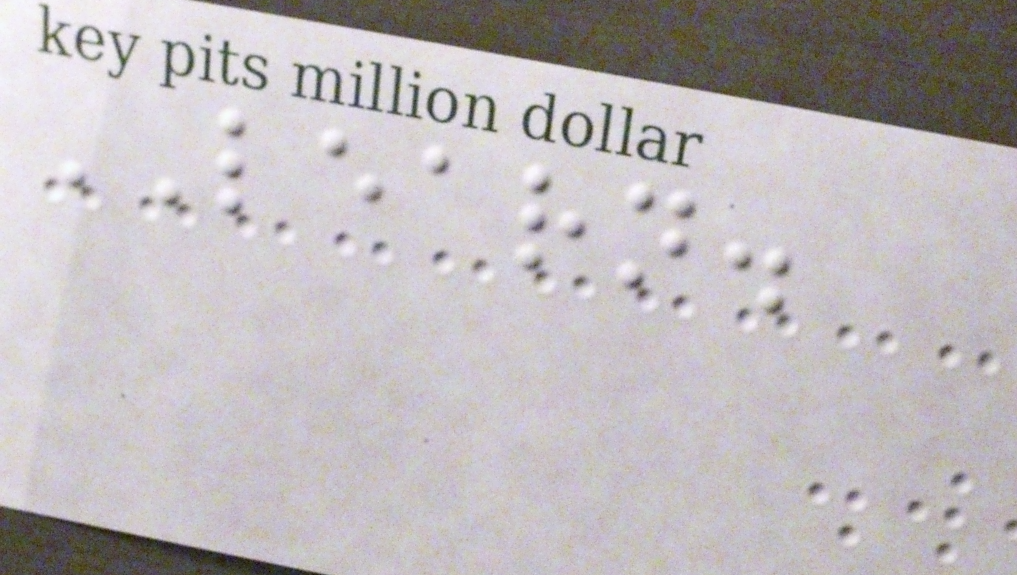LEARN.
